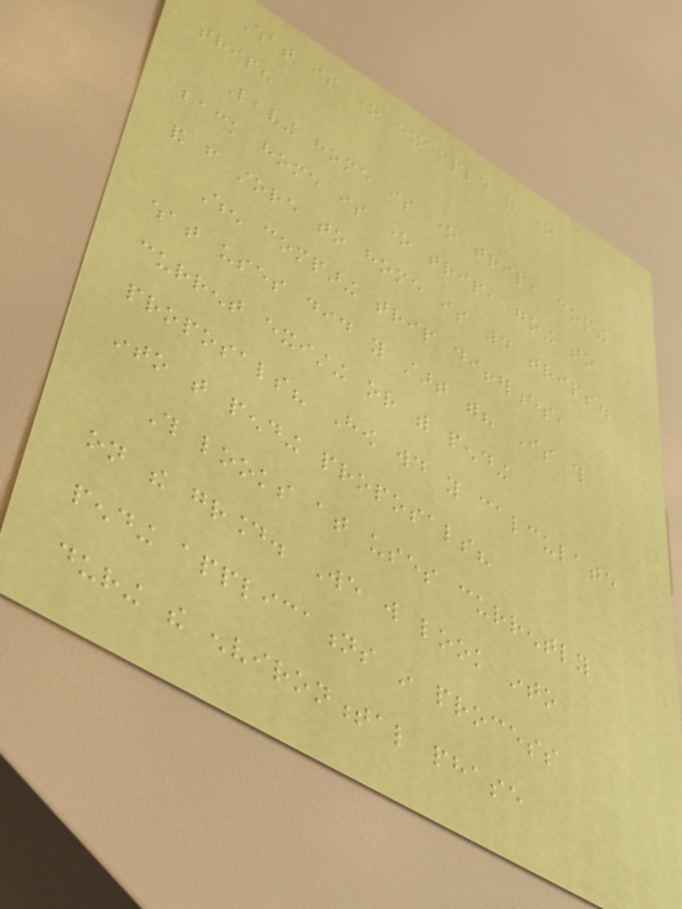What is one example of one
trip?
Leaving home is one trip, coming
back home is one trip, going to
and from store to home is 4 trips.
When comparing trip differences,
what uses did you start with? Is this
current existing or with pending
proposals? How would you calculate
into that pending proposals?
This looks at uses currently
on the ground. We will look into
pending applications in process
during the environmental phase
